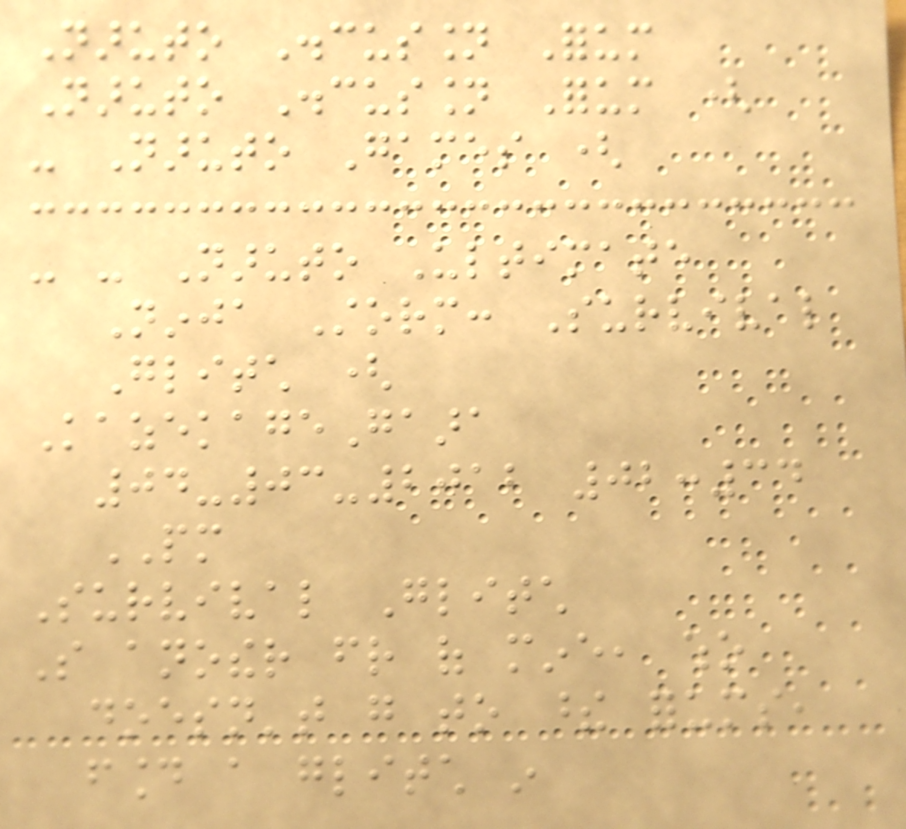Naruto Discussion Forum
Naruto Discussion Forum (
- Naruto Games (
- - Naruto Ultimate
Ninja Storm: Survival
Glitch (
KazekageGaara
04-03-2012 02:34
PM
Survival Glitch
So another friend of mine, who
doesn't go to these forums,
found a glitch in
